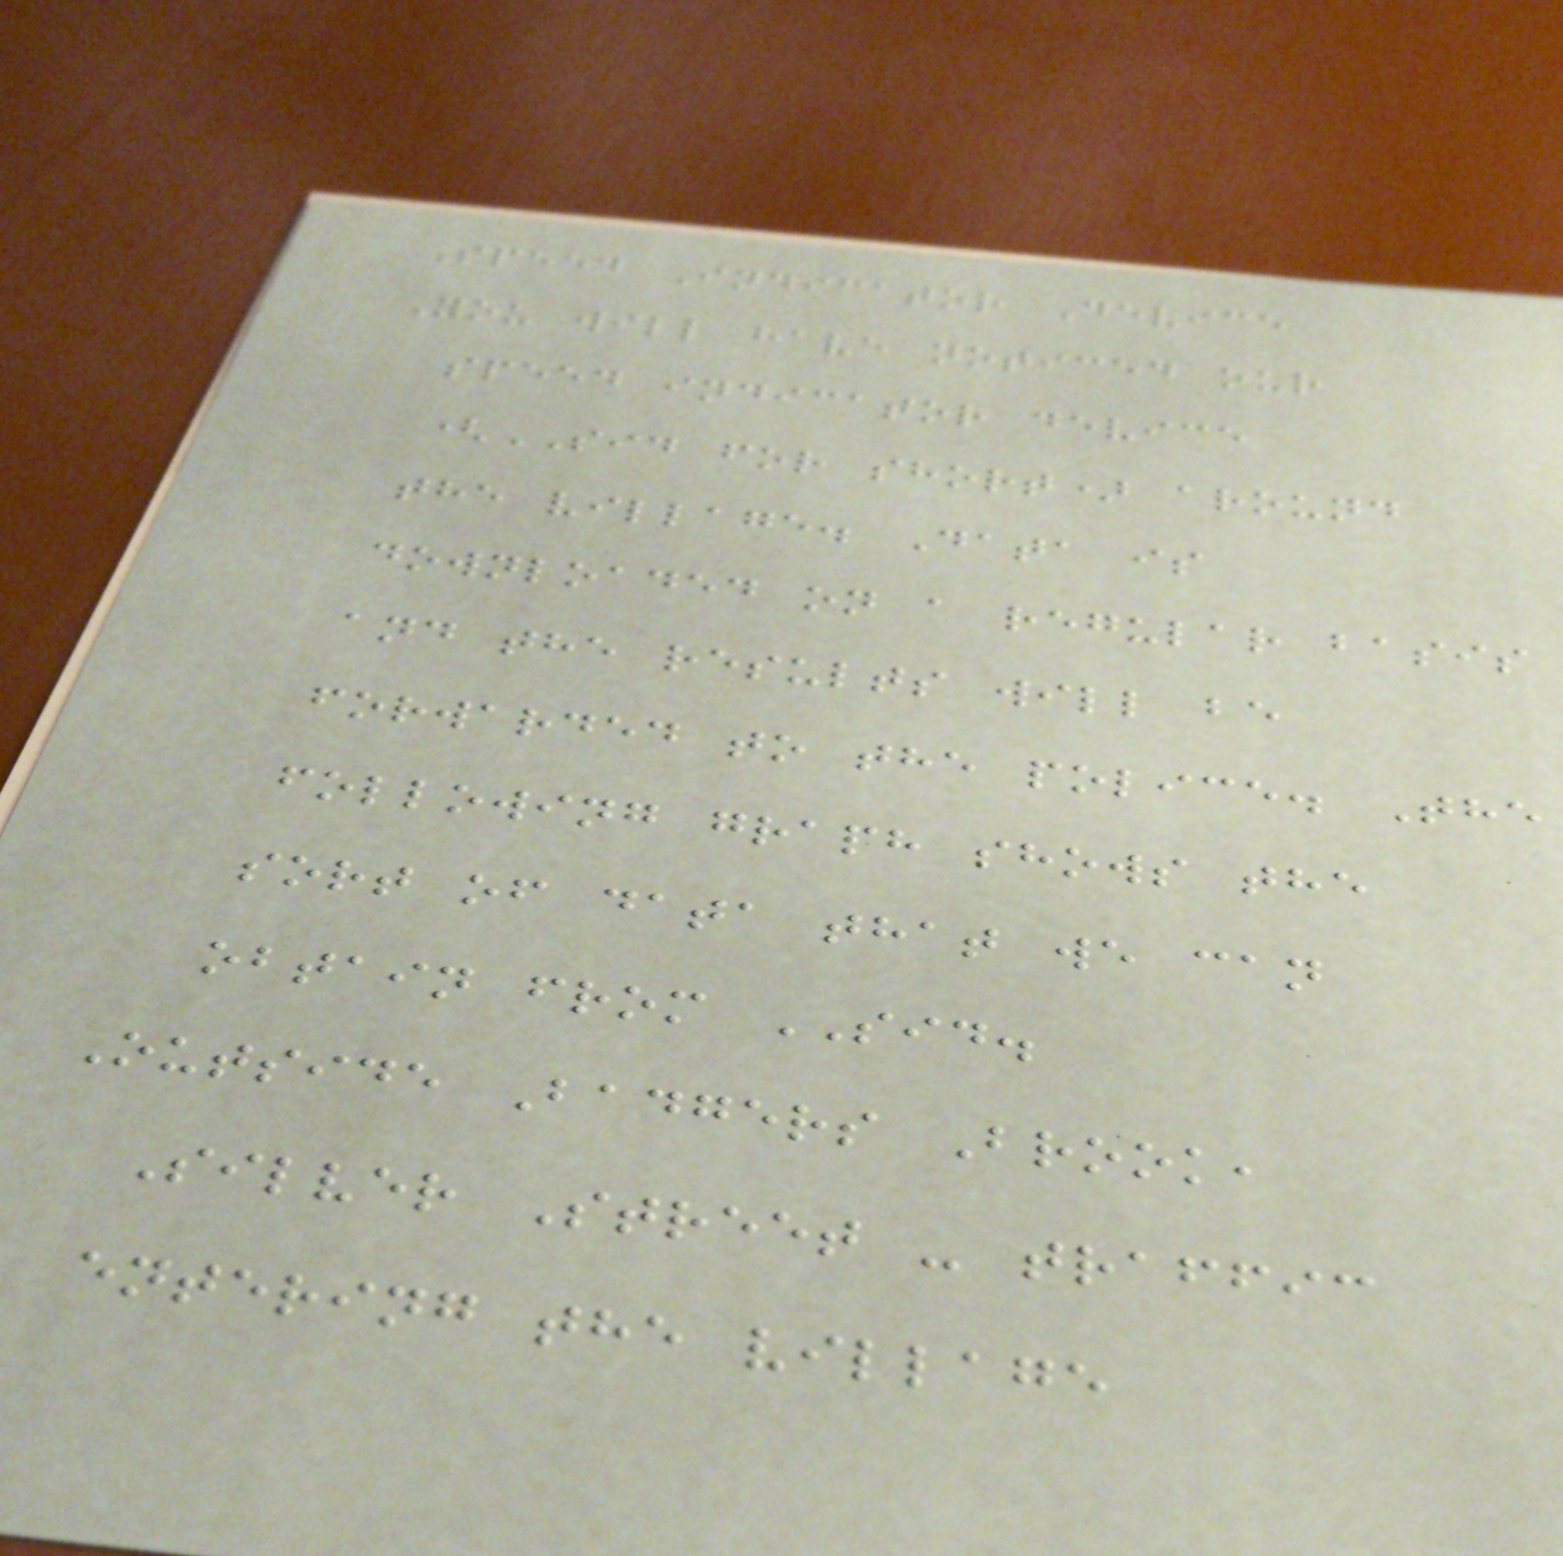Speed Indicator Device
You will have noticed our
speed indicator device
(SID for short) around
the village. Data is
downloaded on a regular basis
and the results will be
forwarded to the police. The
following graph shows the
sort of data that we can
obtain from SID.
Outside Badgers Brook,
Silver Street - traffic
entering the village
